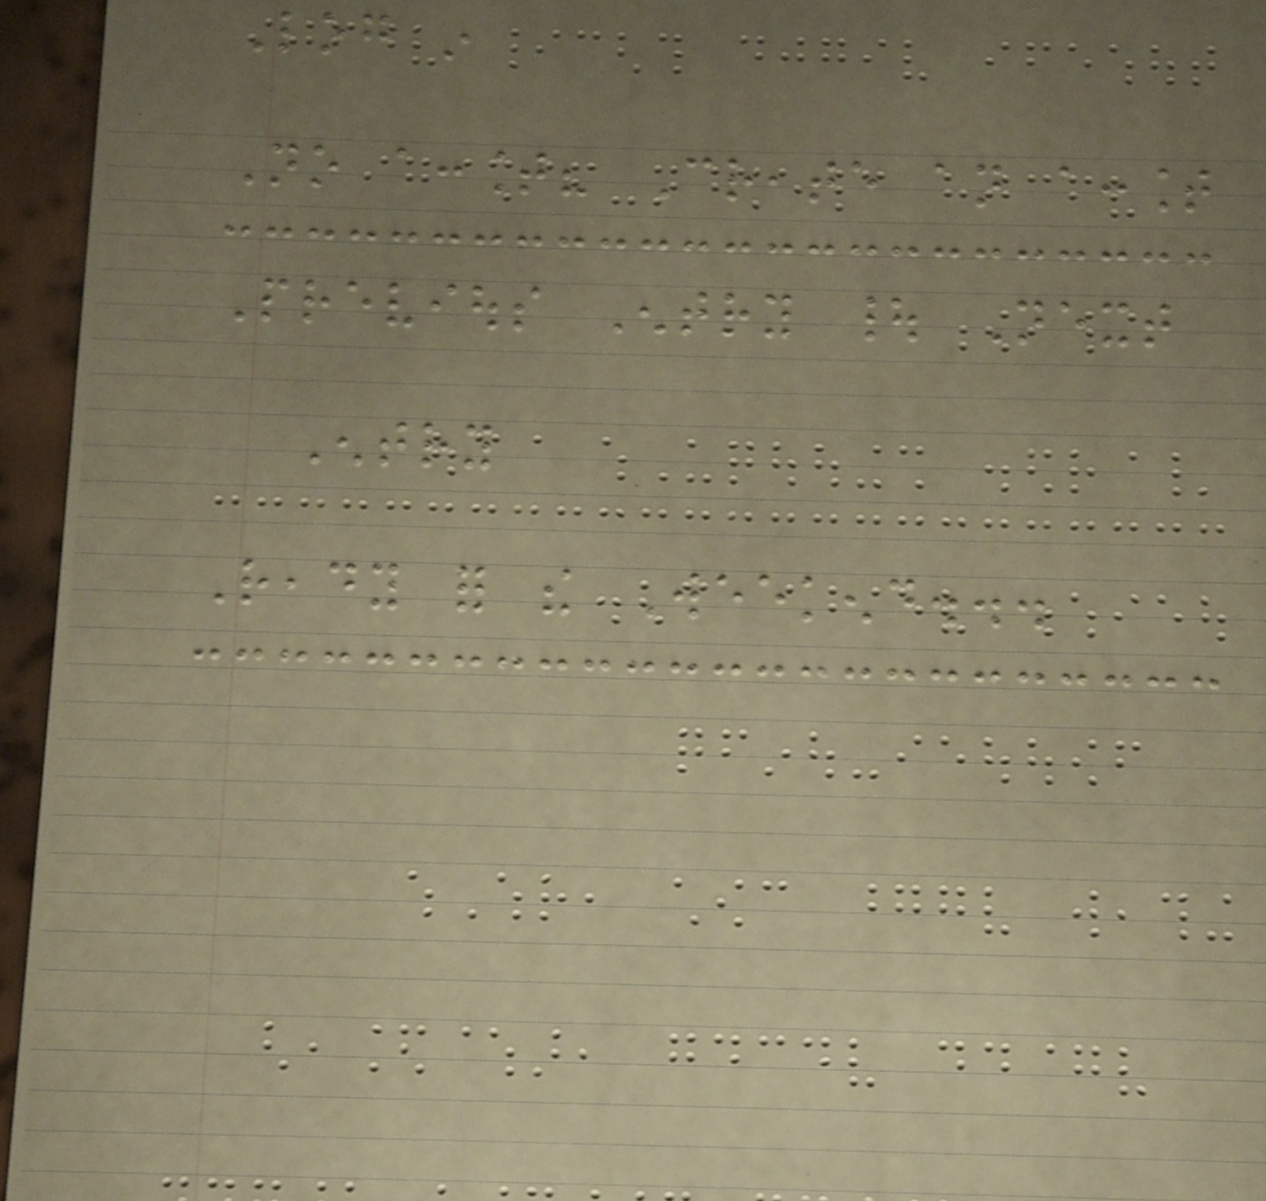Log in
No account? Create an account
Previous Entry | Next
Entry
Ready for the Weekend...
